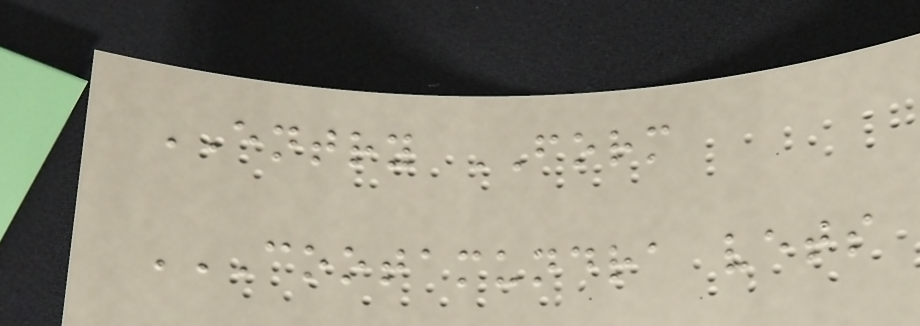ENTRY FORM
COOTAMUNDRA VETS
